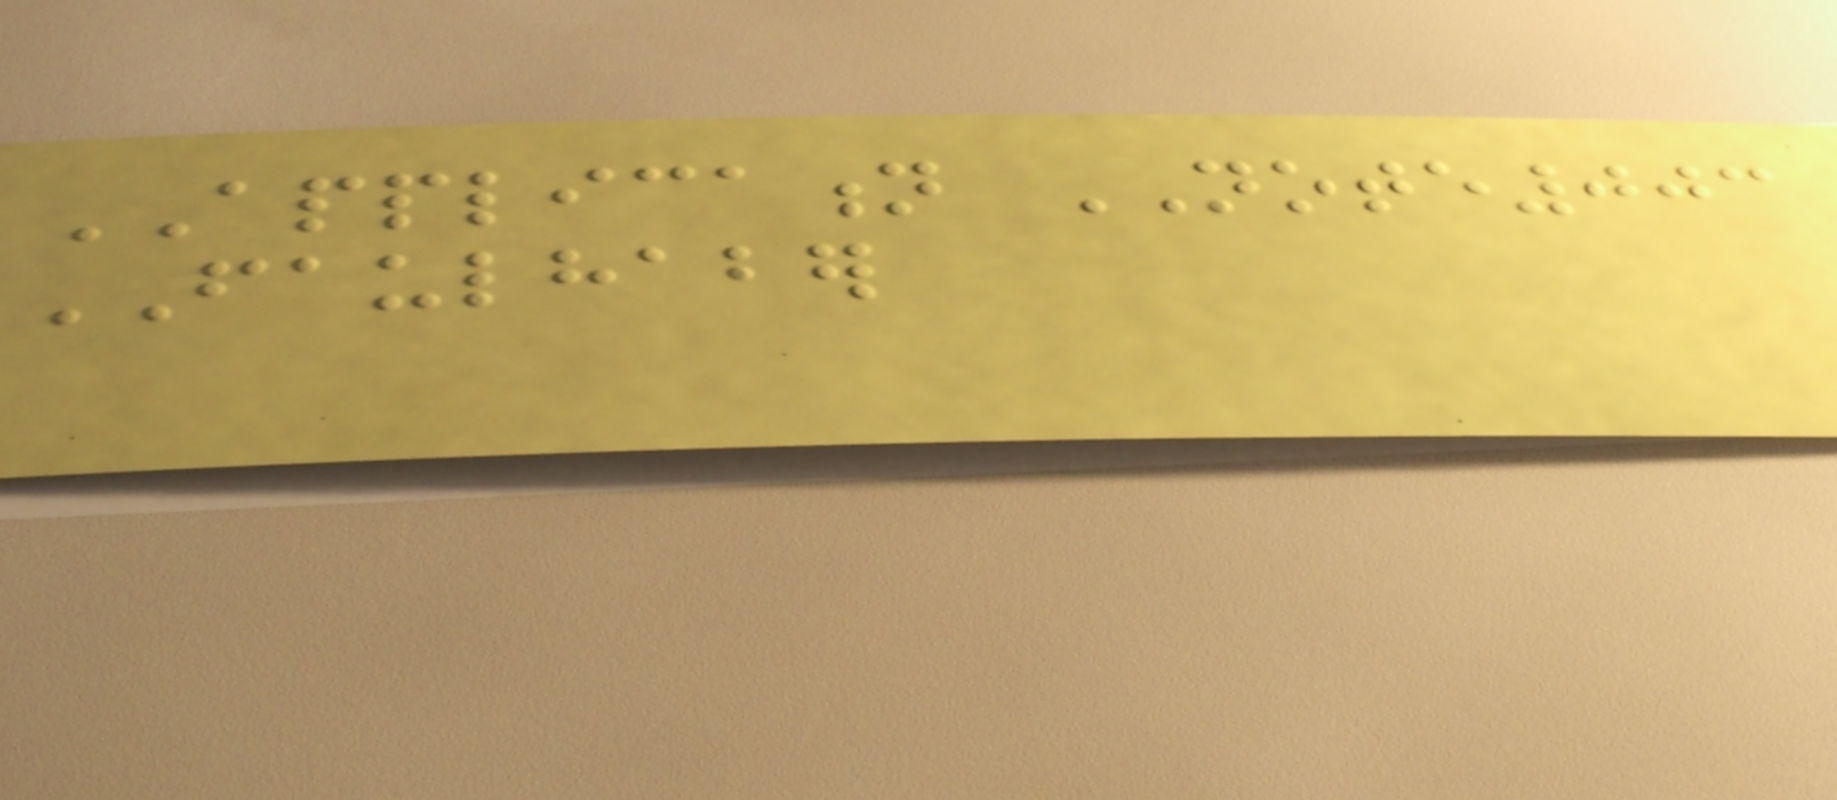APPLICATION NOTE003
FAULHABER
